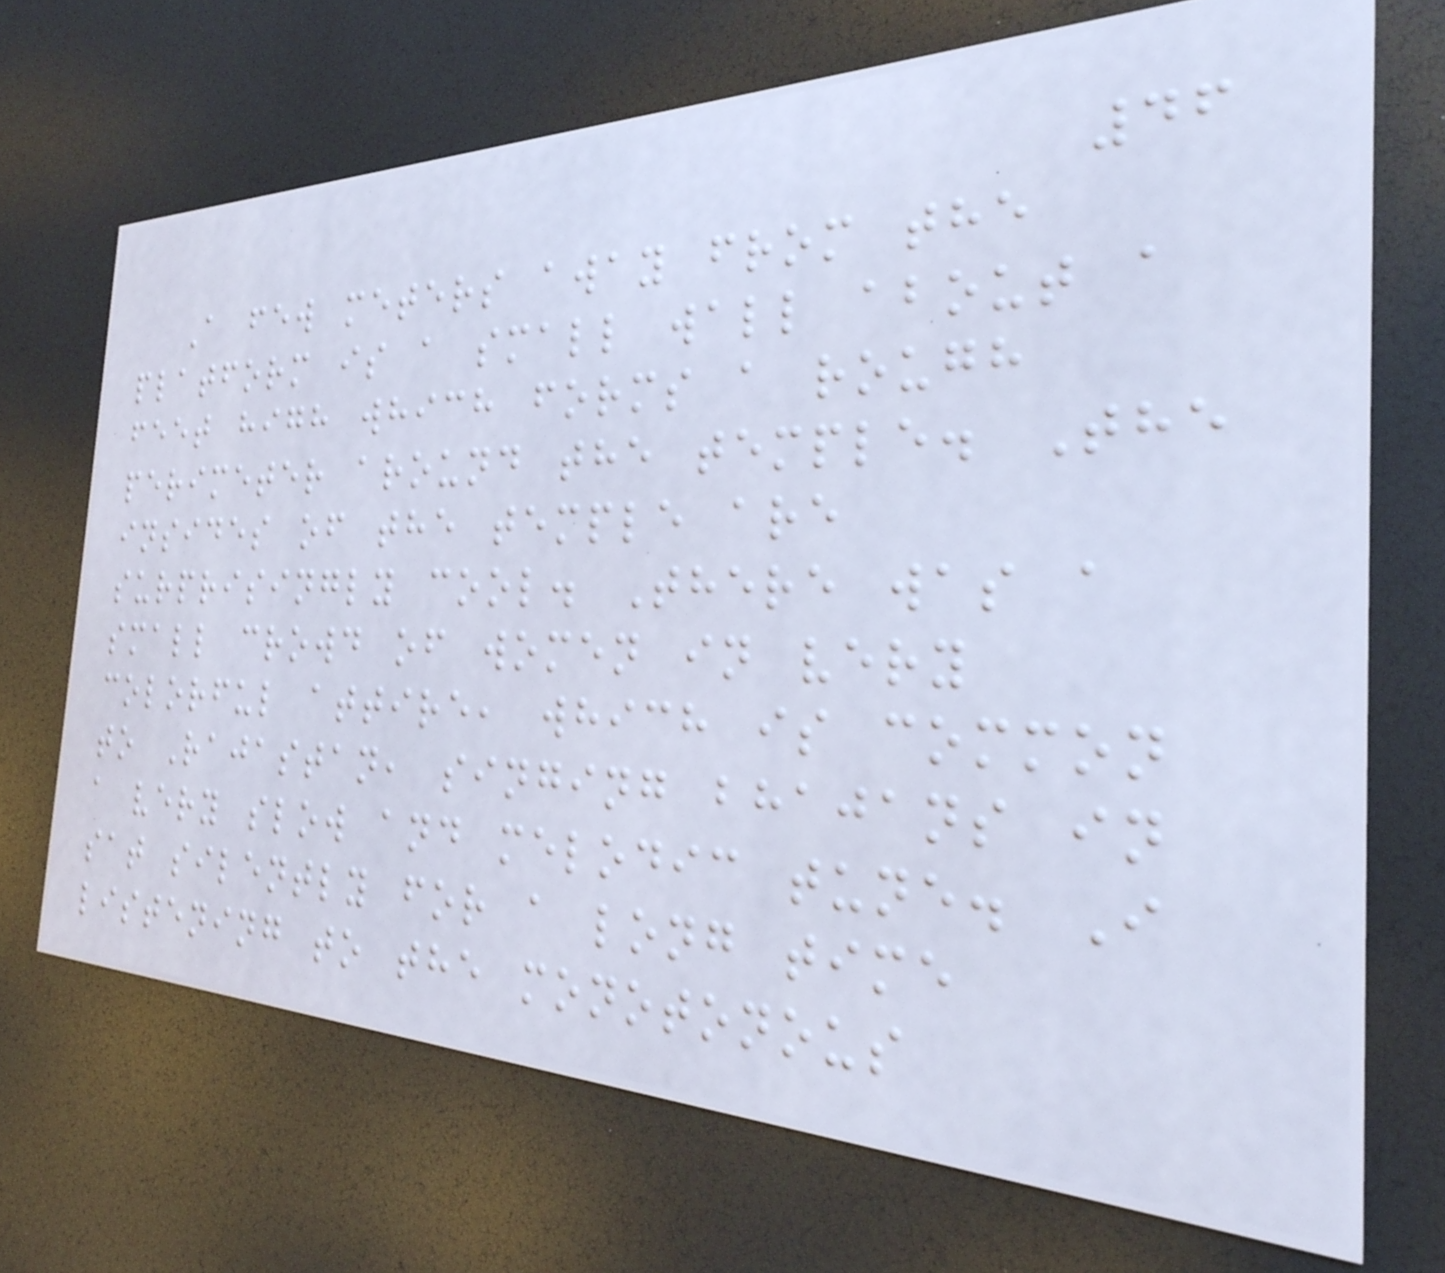46
A few meters away from the
platform is a small wall about a
feet high which forms a rough
perimeter around the temple. The
insides of the temple are
surprisingly cool. There was a
small crowd of women in very
colorful attire, which is common
to Rajastan, singing bhajans in
a very slow and melodic tune. I
sat silently for a long time
listening to the monotonous
